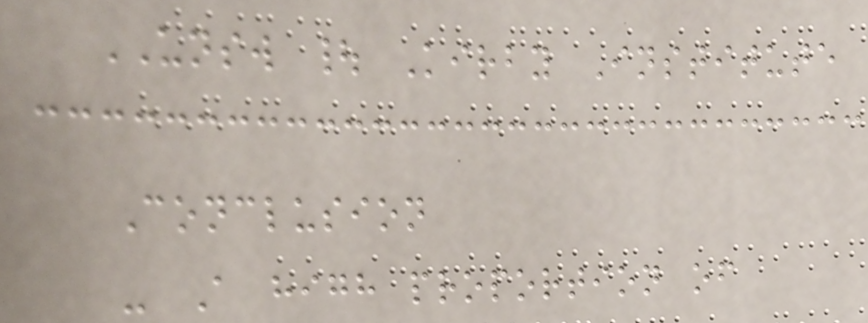UNSW | Kirby Institute
Conclusion
- A high proportion of
